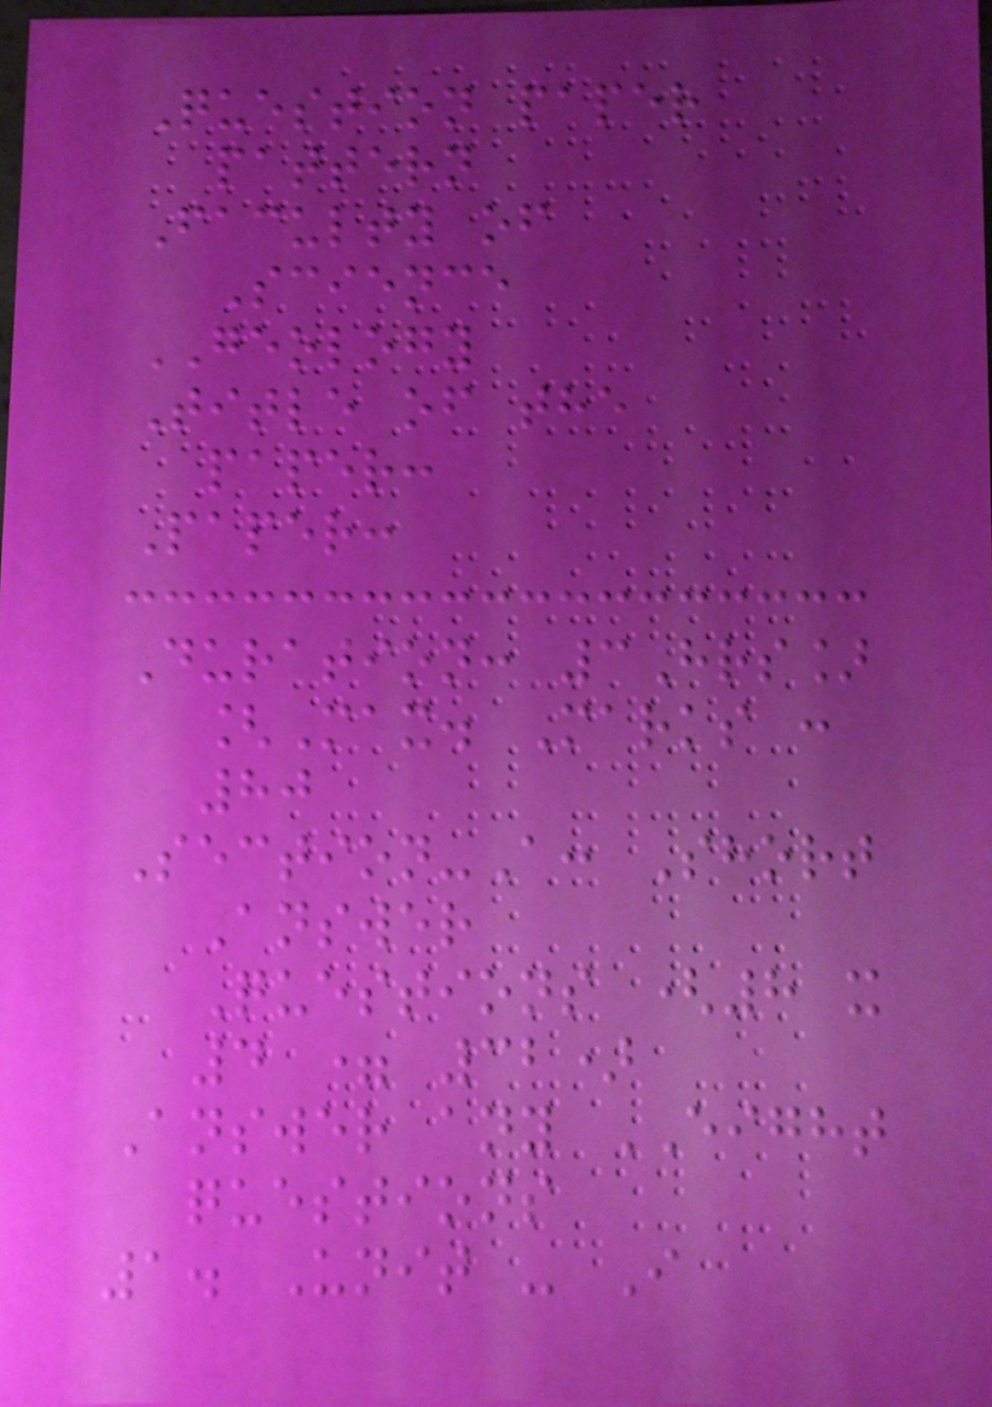Question paper
pattern
Faculty of
Science
GEOLOGY
Title of the
paper:
Paper:
Duration: 3Hrs]
[Max. Marks :
80
Section-A: Short
Answer
Questions (8 x
4 = 32)
Answer any EIGHT
questions
1. Unit - I
